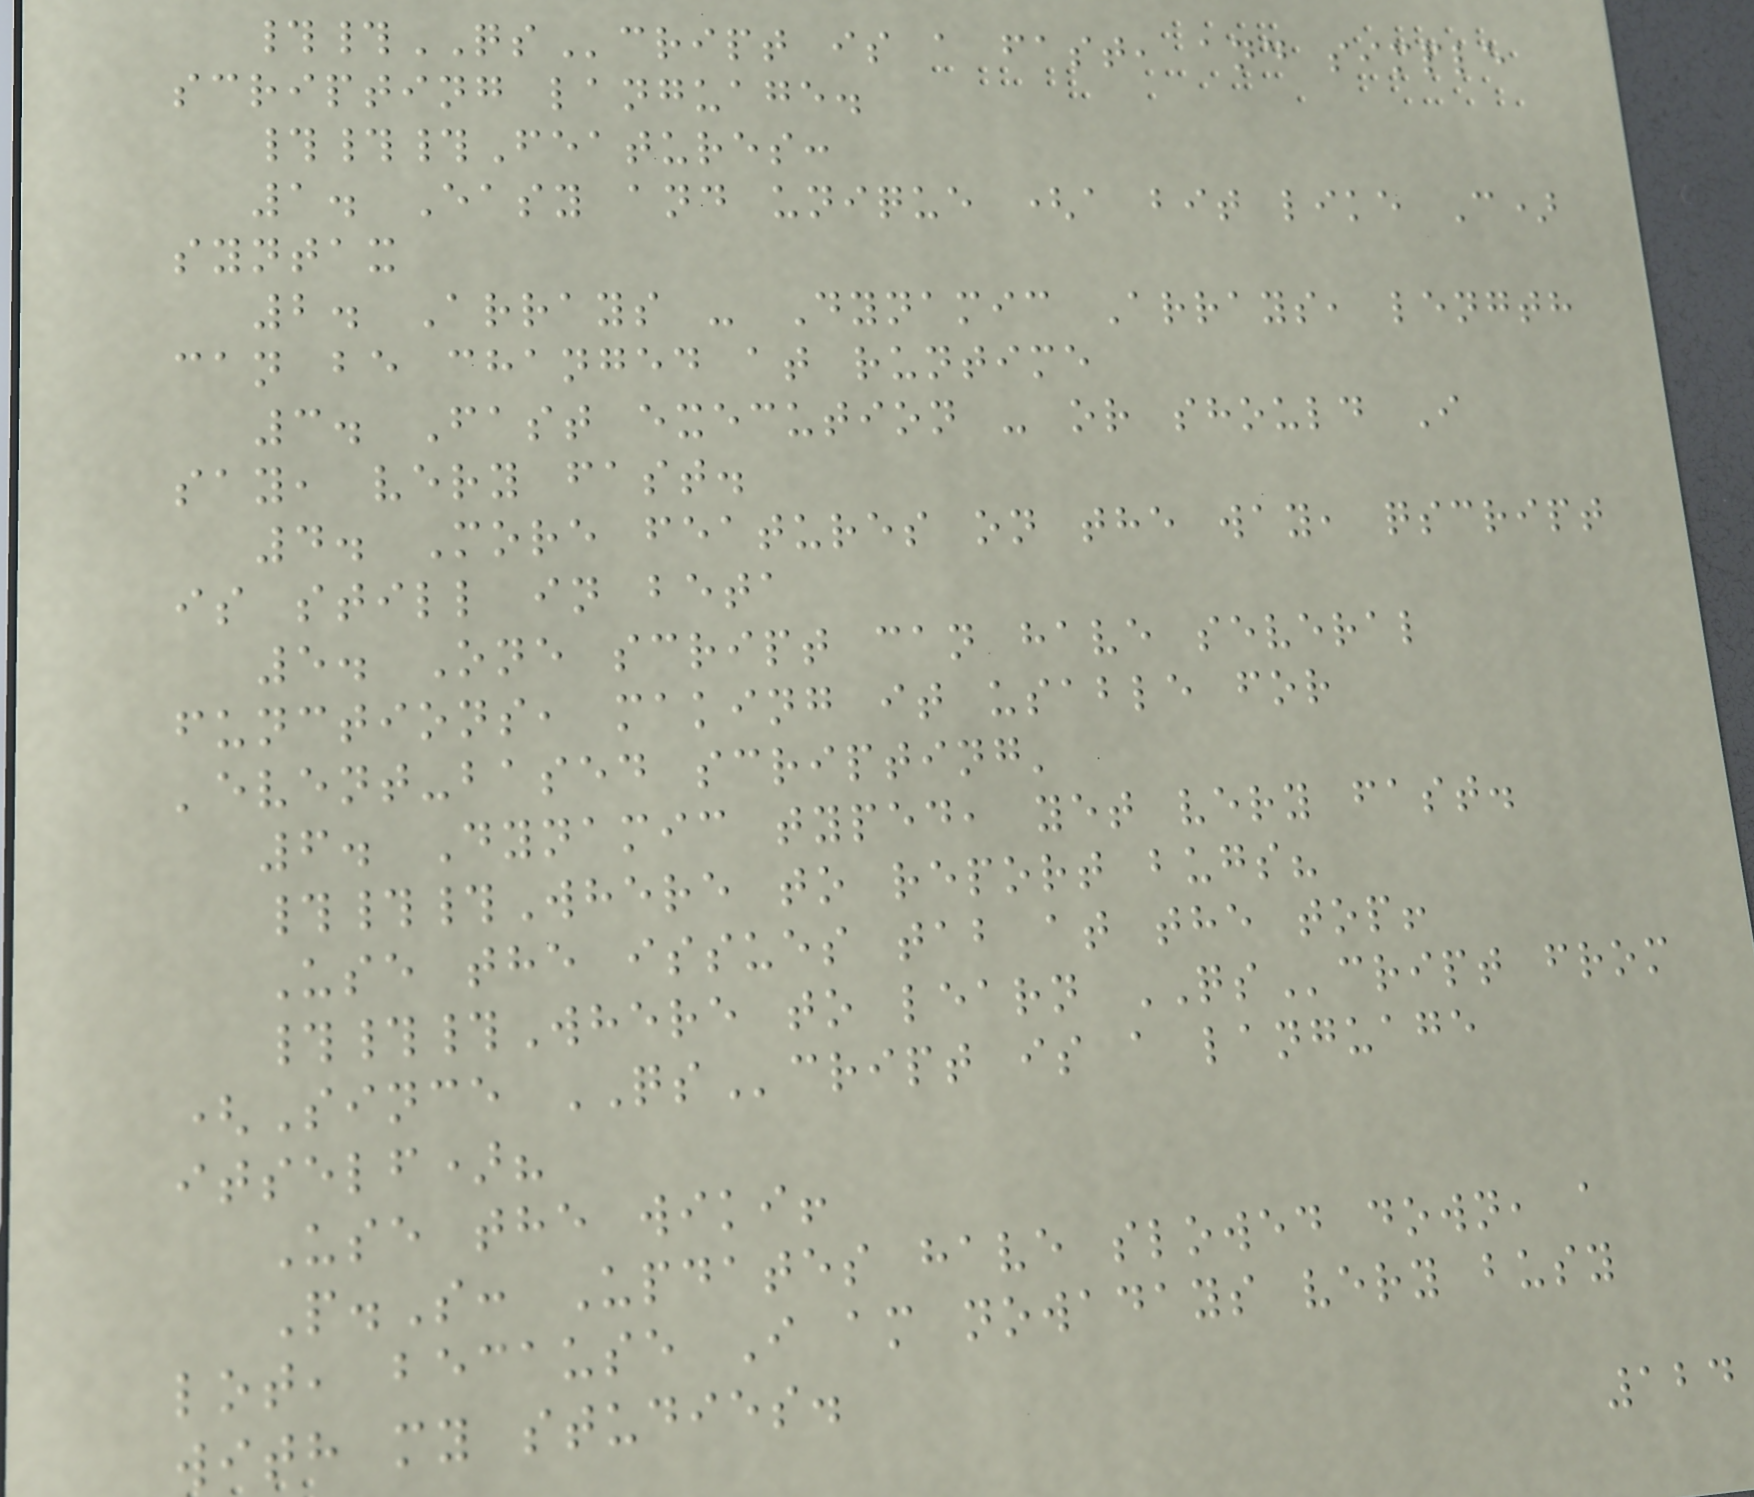##QScript is a fast, and simple
scripting language.
###Features:
1. Easy and unique (a bit like C)
syntax
2. Arrays - Dynamic Arrays, length
can be changed at runtime
3. Fast execution - or should I
say, very fast.
4. More features on the way, qscript
is still in beta
5. One script can have several
functions, making it usable for
'event-based scripting'
6. Dynamic typed, yet very fast.
###Where to report bugs?
Use the issues tab at the top!
###Where to learn QScript from
(Since QScript is a language
itself)?
Use the wiki!
P.S: Updates have slowed down, a
lot, because I am nowadays very busy
with my studies.
124
